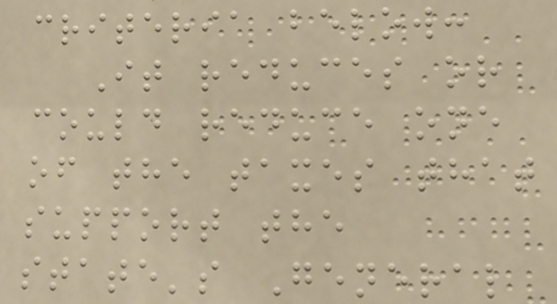criteria below:
It reduces or
could reduce one
of the taxes that
support the
state's General
